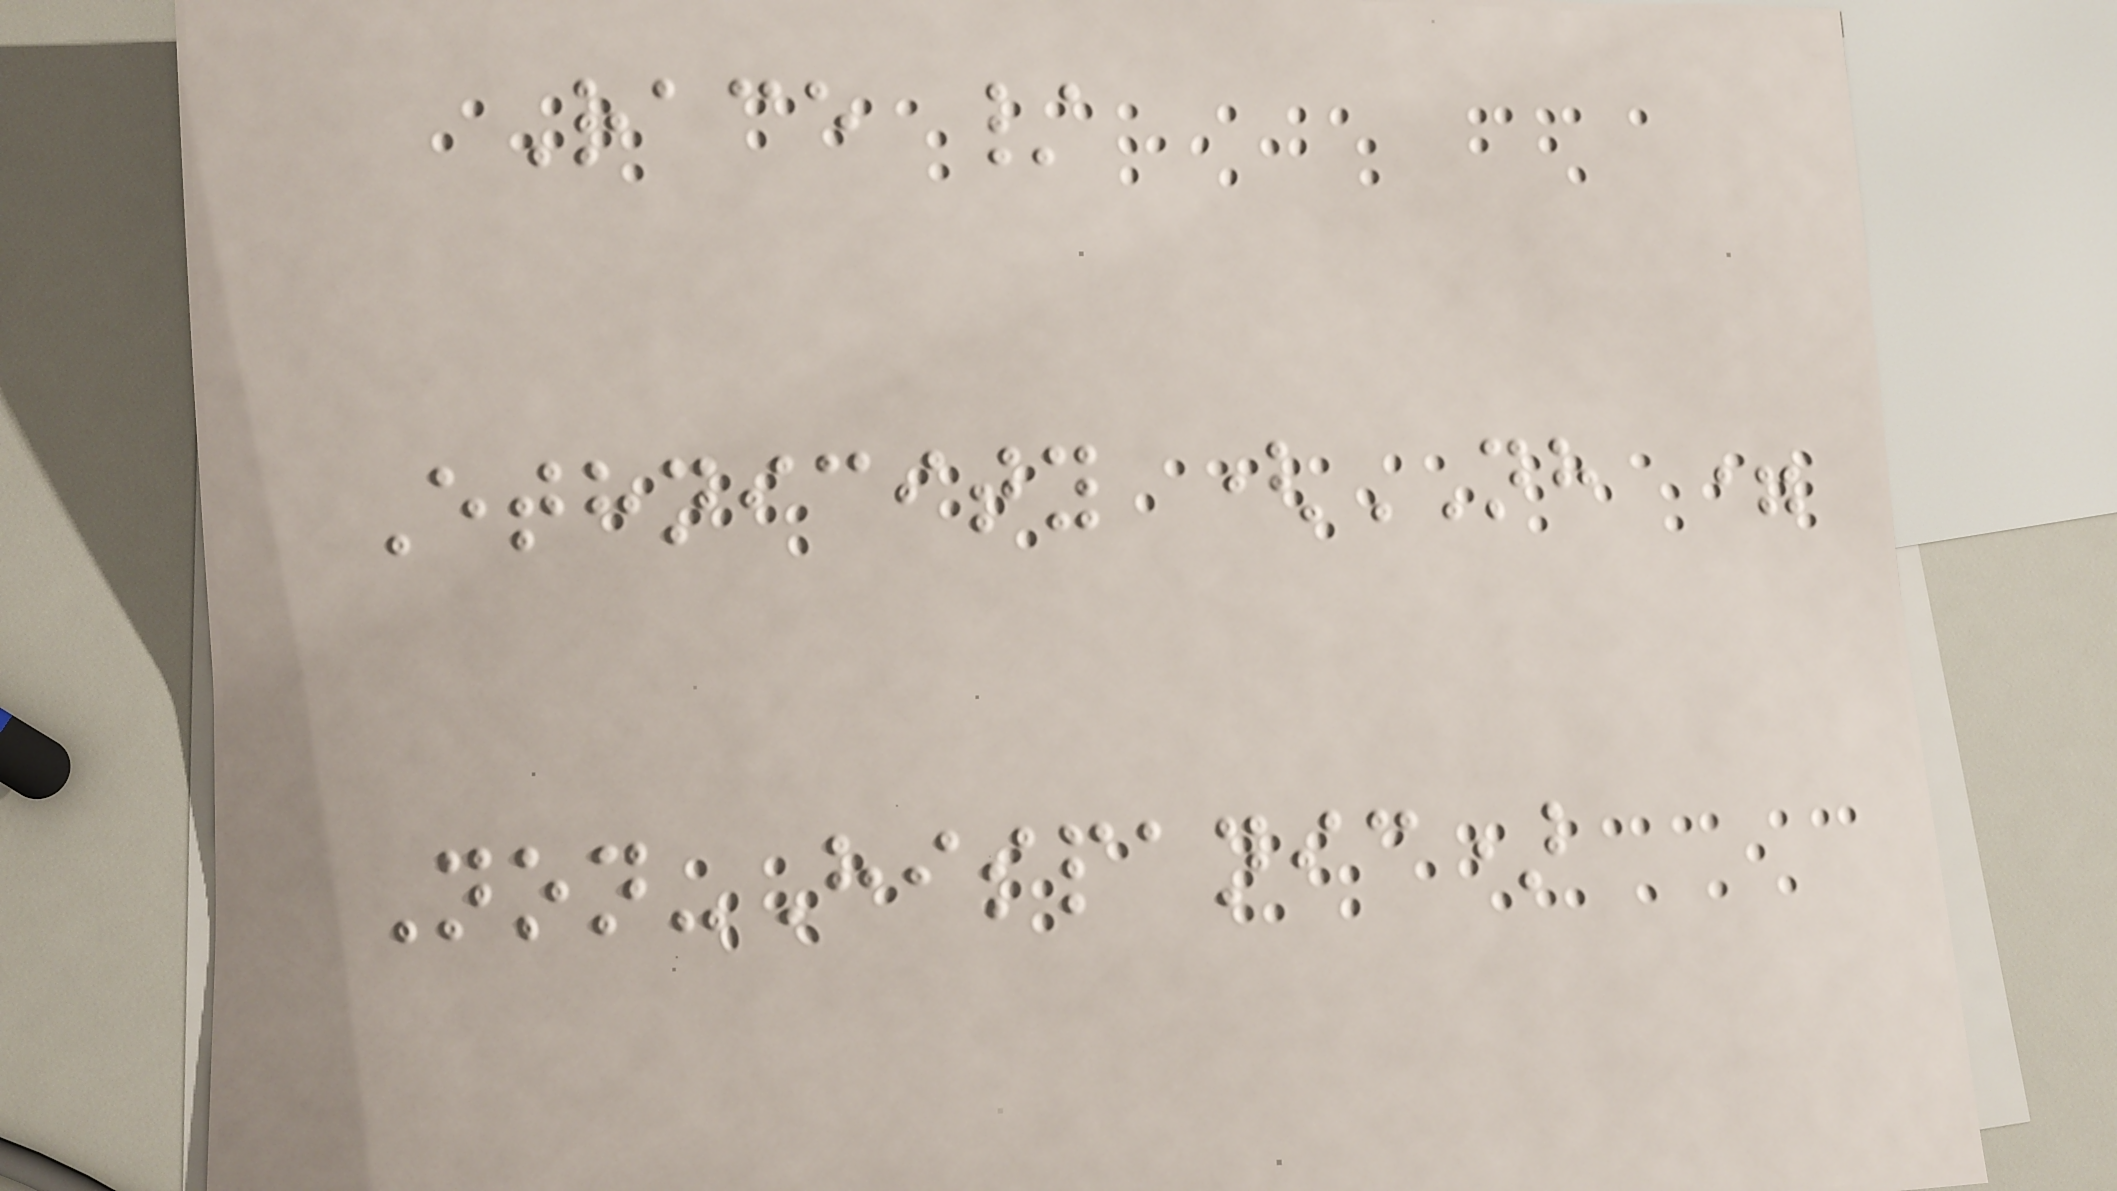Race /
Ethnicity (NH =
Non-Hispanic)
